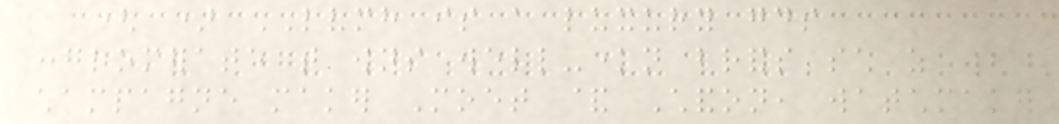( ) LVMH is a luxury goods
conglomerate that owns well-known brands such as
champagne maker Moet & Chandon, watchmaker
